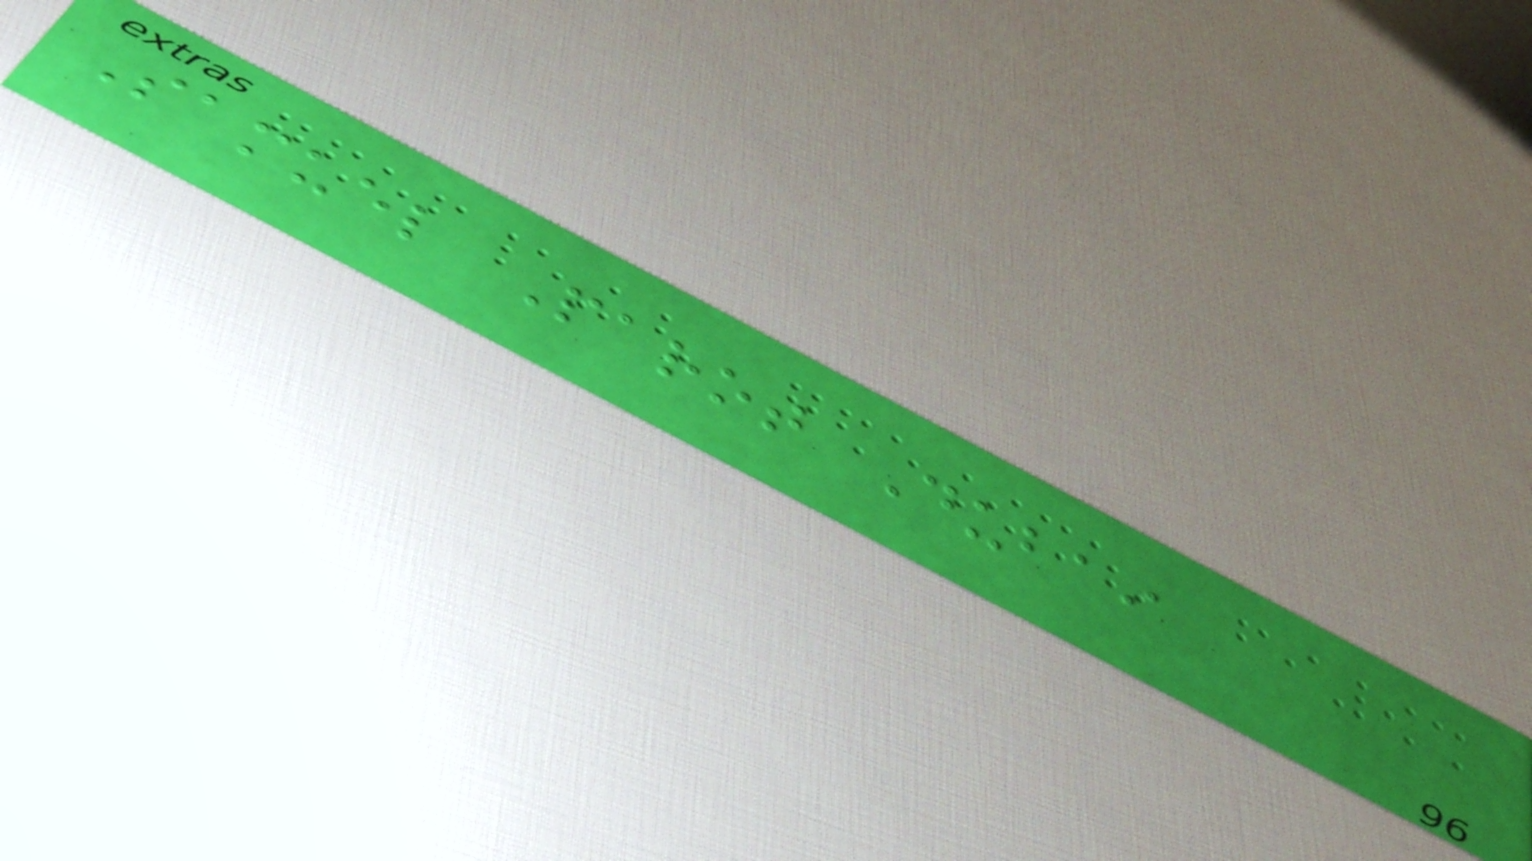Samuel Parot Dubai
